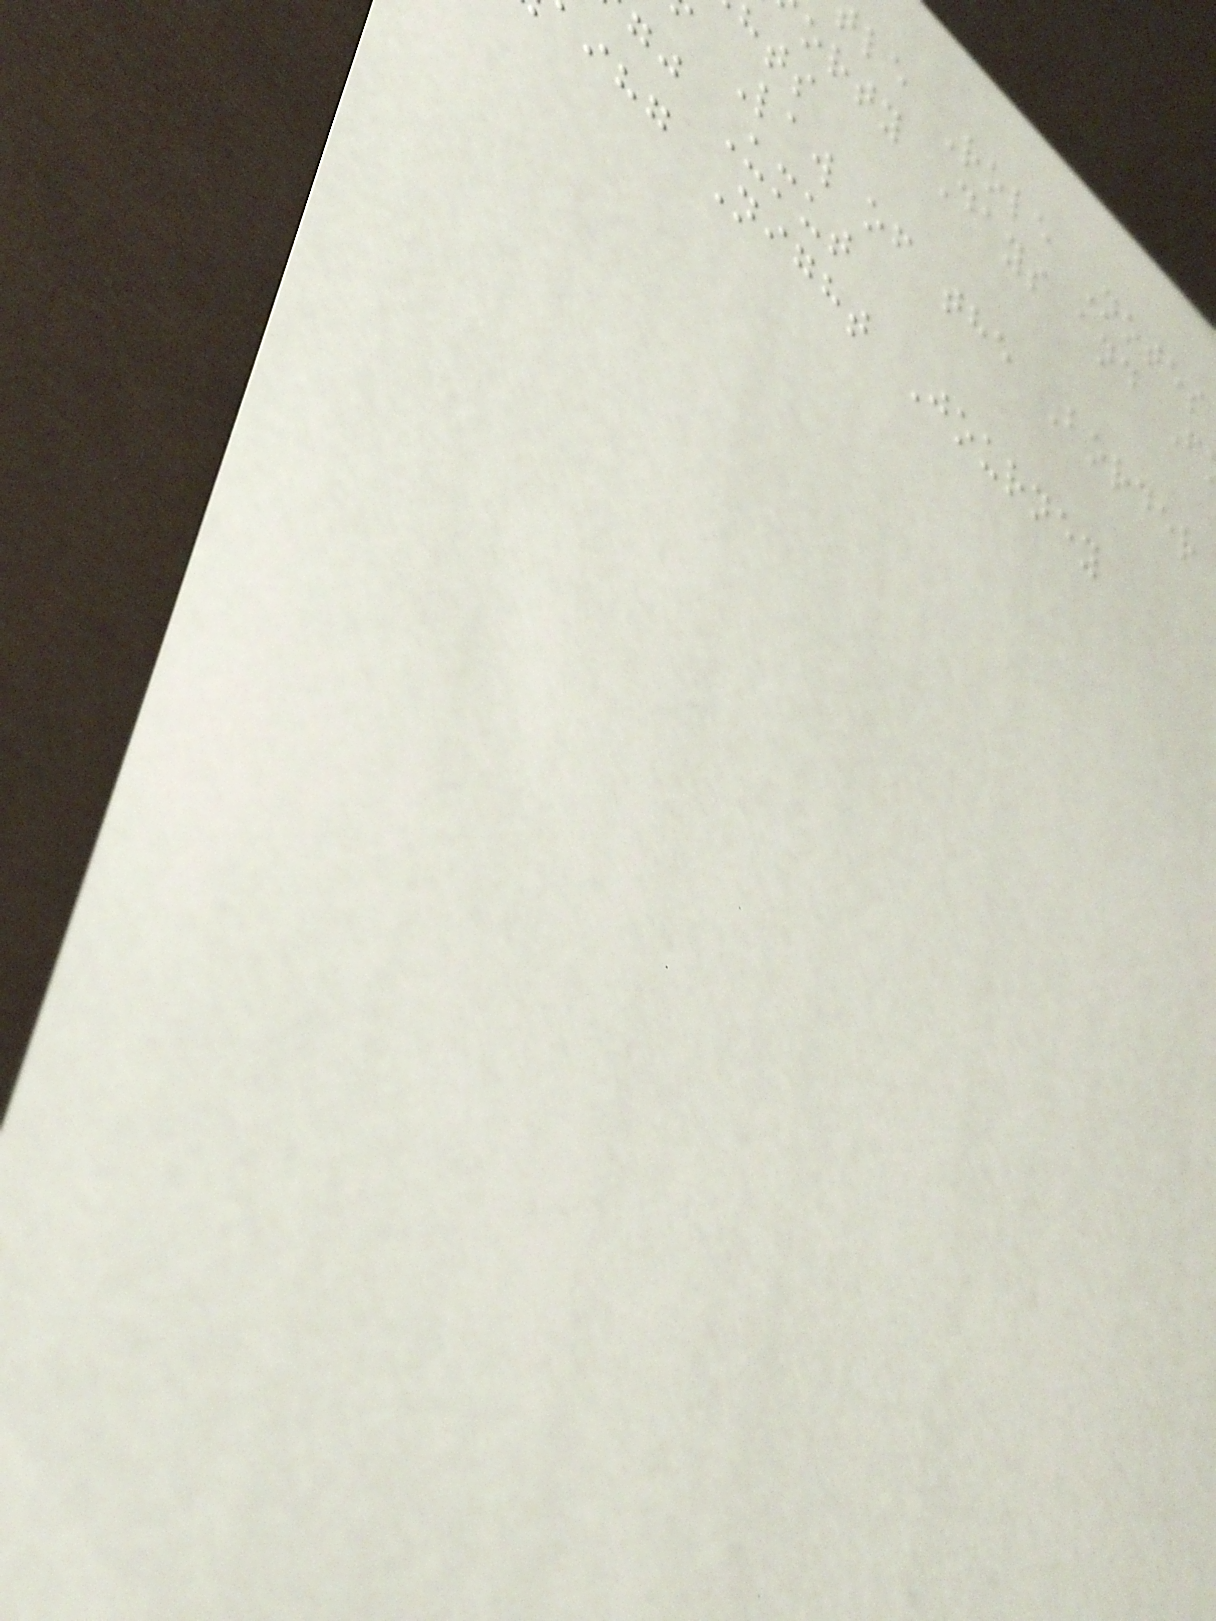le Role Notes
orty Days and F
Law of the Border
gj Umut
ihg Night Journey
